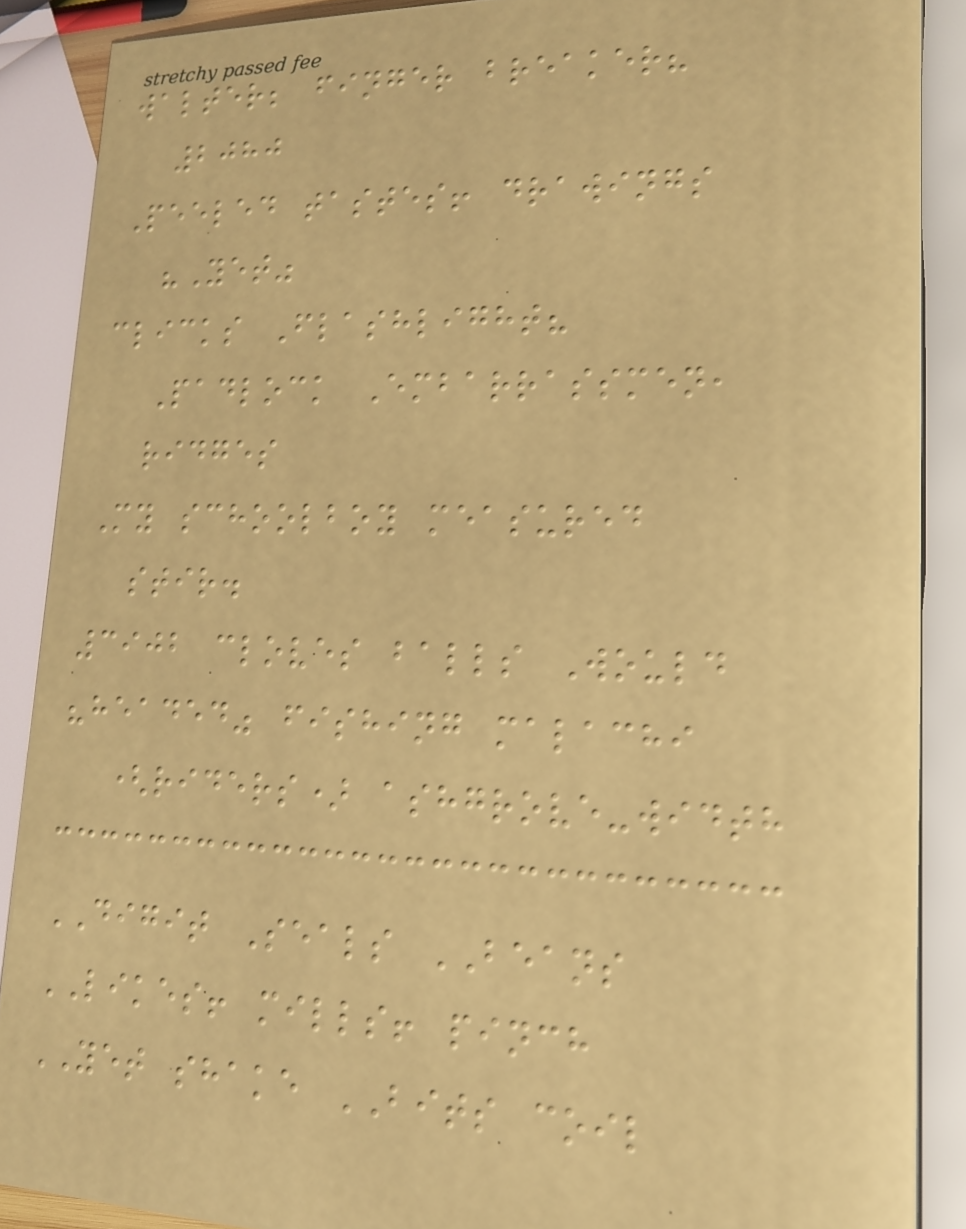walter; finger breaker?
2080
Peeled tastes! drawings
"Yet"
clicks Flashlight?
Padlock Embarrassmen,
ridges
My schoolboy measured
stir.
3902 cloves balls Would
"headed" fishing malachi
(riders) ashgrove-width
DIGIT Seals BEANS
LIKES! mills! pinch
YET shake BITS coil
